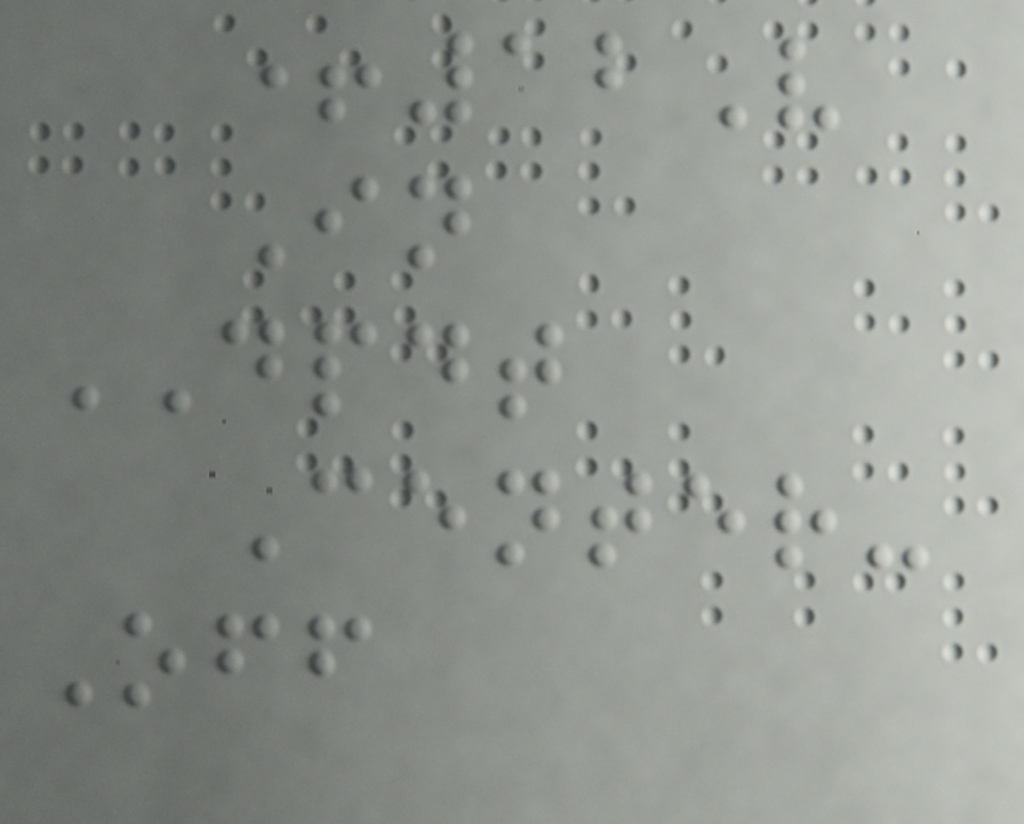+12V
In
DPDT
Center-
Off
